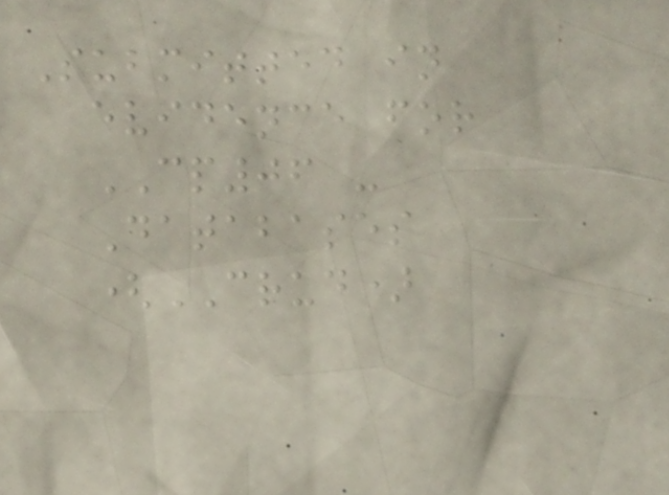Submitted in
evidence for
CP06 -
Databases
(CRUD)
